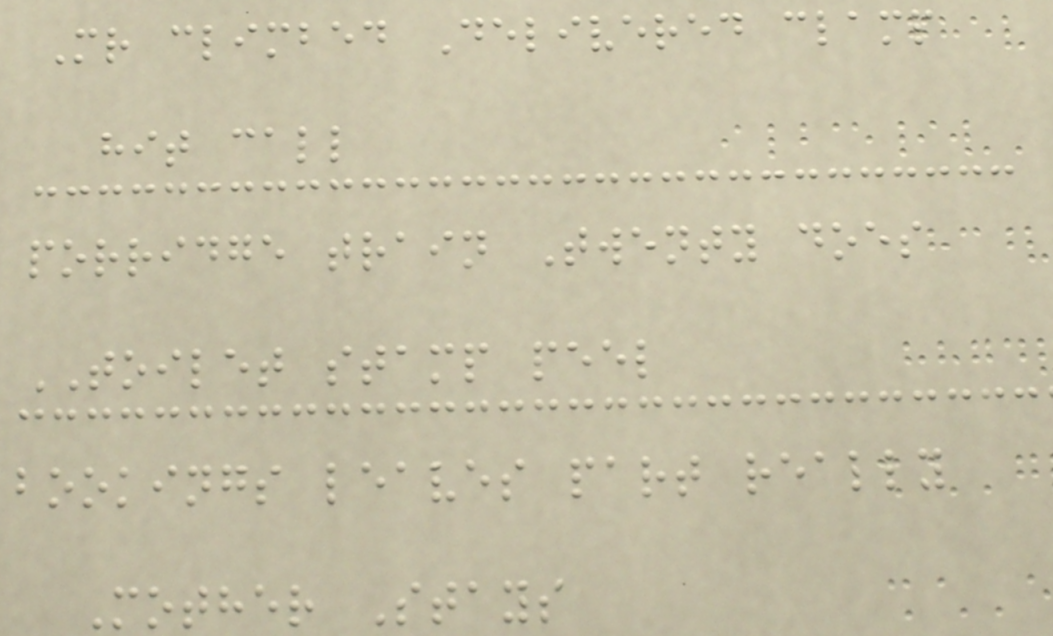Mr climbed Delivered clamp
hit call
porridge train Twenty does
TOILET stamp peel
bookings leaves part really
Mother Stays
